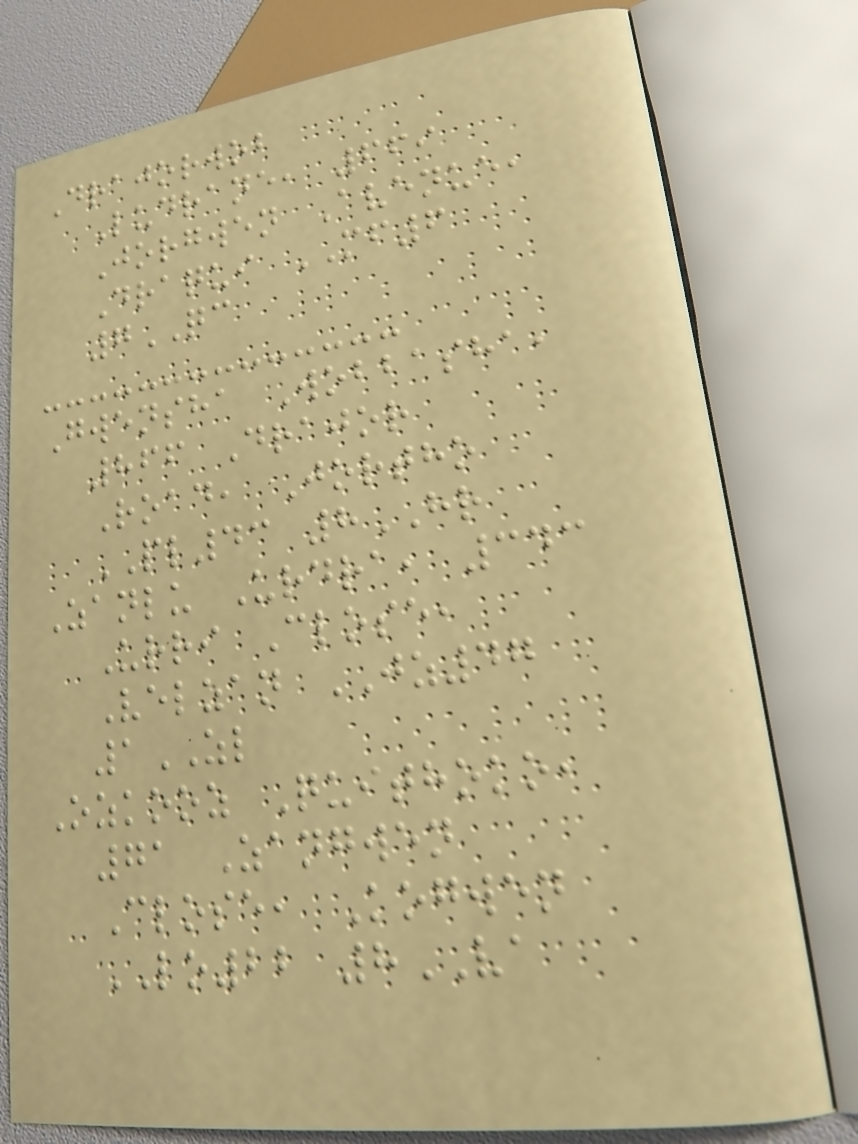Drajorwob
Ludrane, 669
Jorgwen Avenue,
Draqui MF6
7QC
Gwensha Wobbasha,
866 Drajor
Road, Jortho
PL43 8HR
Zanlu Urdra, 343
Urri Close,
Velzan JZ47
1ZL
Ozkooz Quithoko,
71 Zangwen
Close, Kogwen
LO22 8VA
